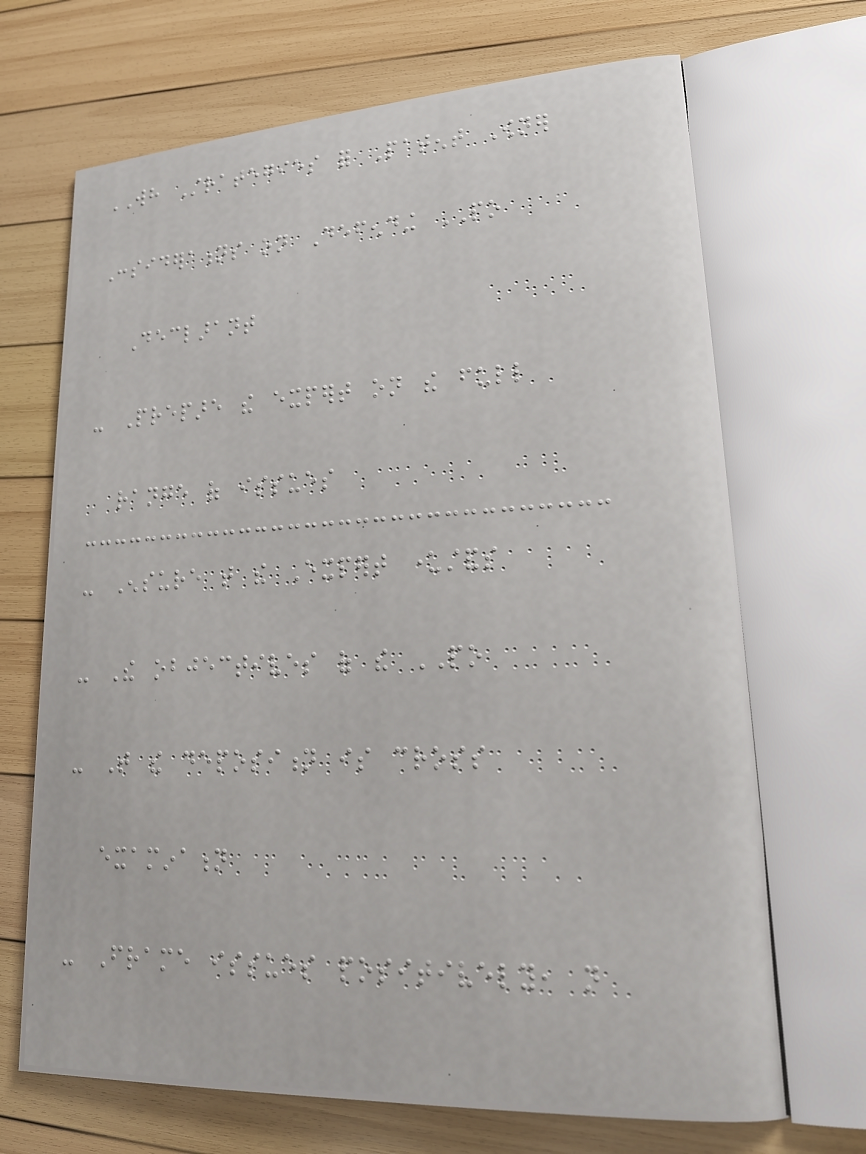WH Strategies for Patent Owner
Considerations on Defending PO
Declarant
- Prepare the expert on the full
range of issues
- Ensure that the Expert understands
- The objectives of the PO
- That the deposition is cross
examination
- Frame issues positively, not
